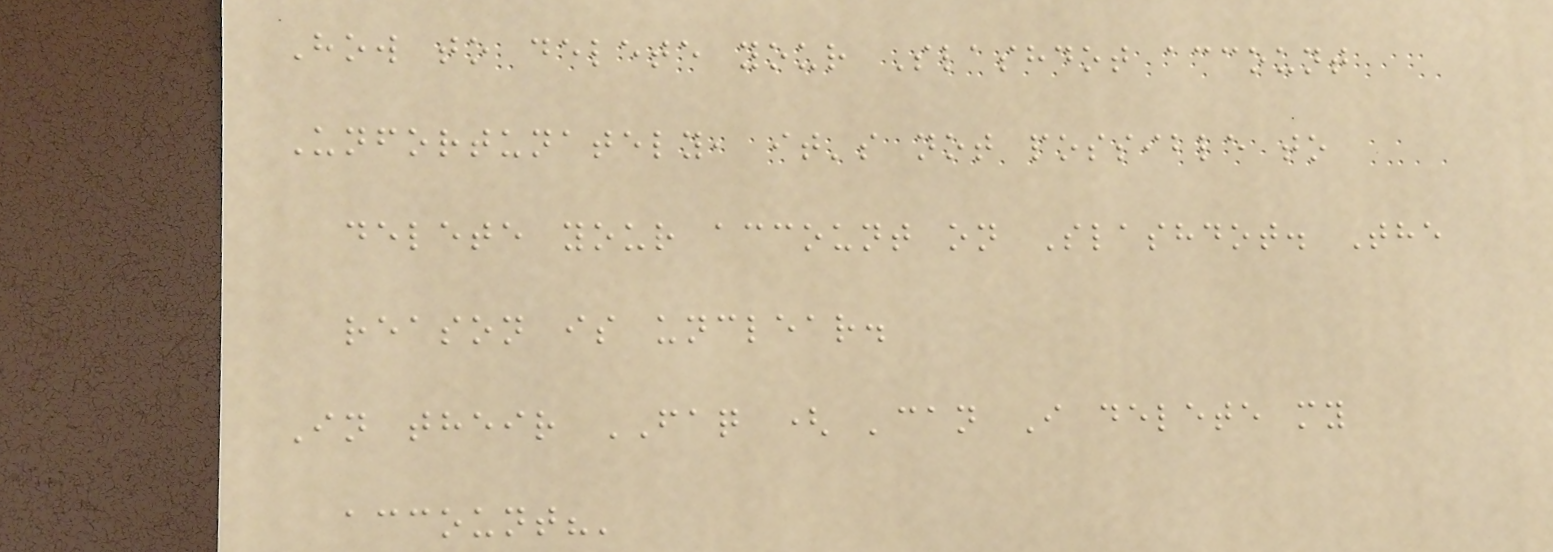How to delete your Slashdot account
Unfortunately, it's not possible to
delete your account on Slashdot. The
reason is unclear.
In their FAQ ( 'can I delete my
account?'
